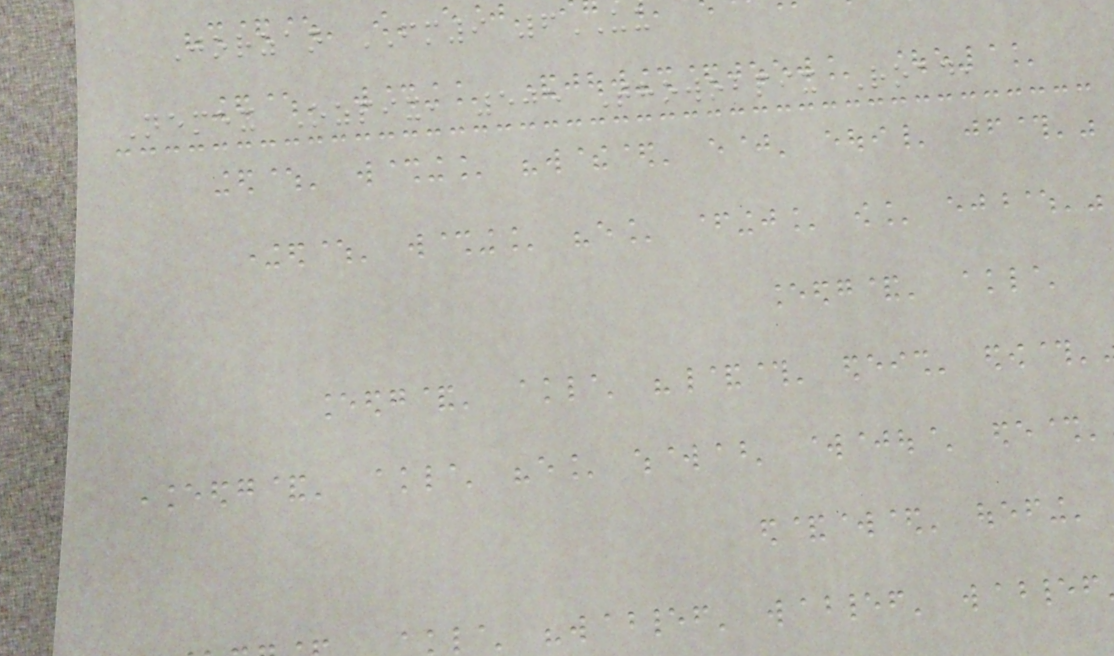Jorzan FM9 6UU
Nemex Ozpix, 505 Thowobpix Road,
